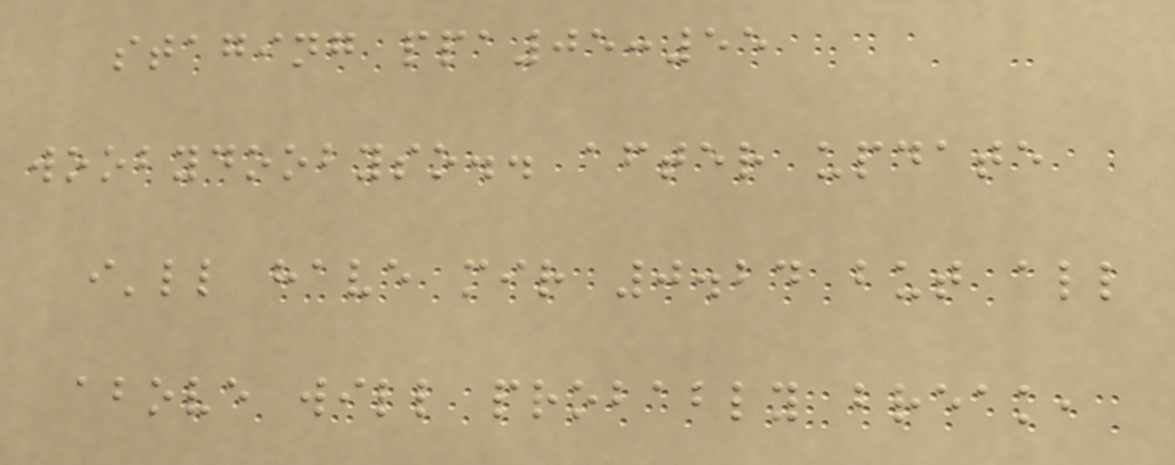staging ppa05:55
woobydoobyso.. after update
i'll have mir 0.24 but all
above will probably break,
